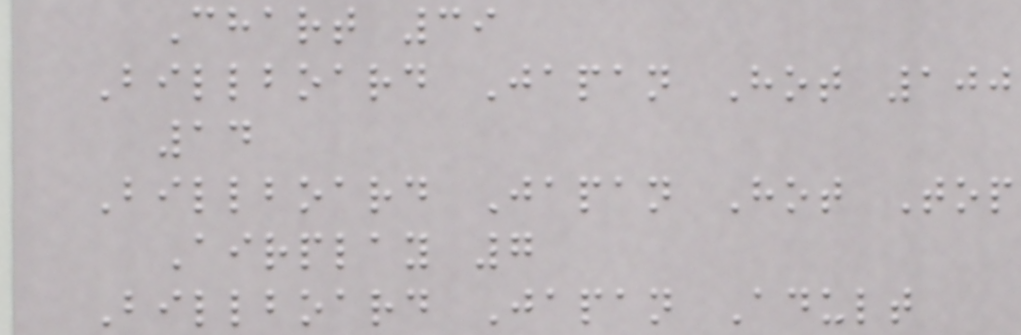Chart 39
Billboard Japan Hot 100
14
Billboard Japan Hot Top
Airplay 7
Billboard Japan Adult
